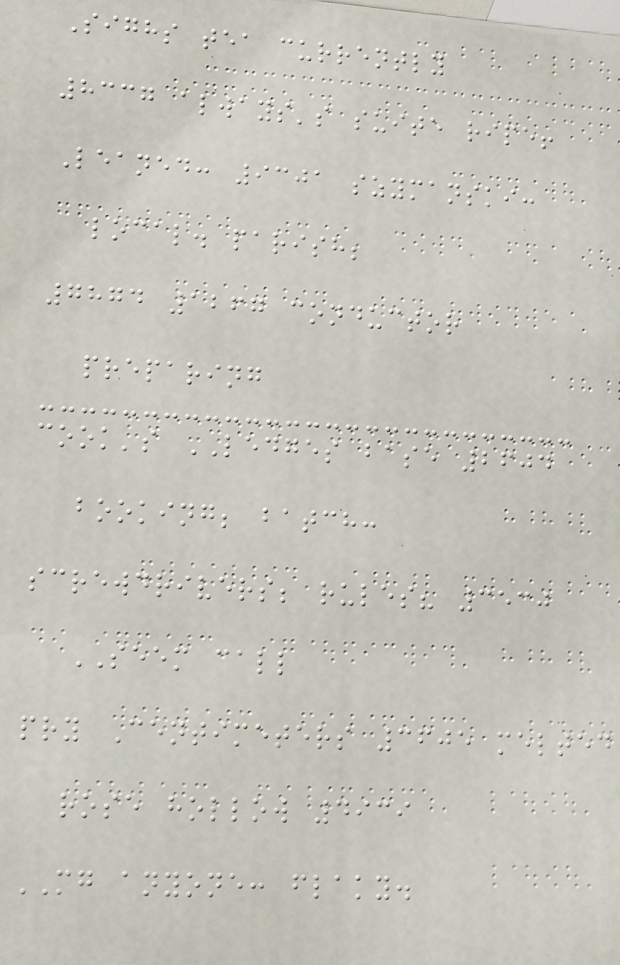Sighs tea currently
8337 always's suite ripe!
Leaned: 9301 szymanski:
local. parish;
7874 1267 conductor
preparing
cook's LEDGES base 2604
booking; batch:
screwdrivers; rules? 3530
SEEM call
pry Centimeters 3605 melted
rose hollow 4939
MG anyone: flaky.
